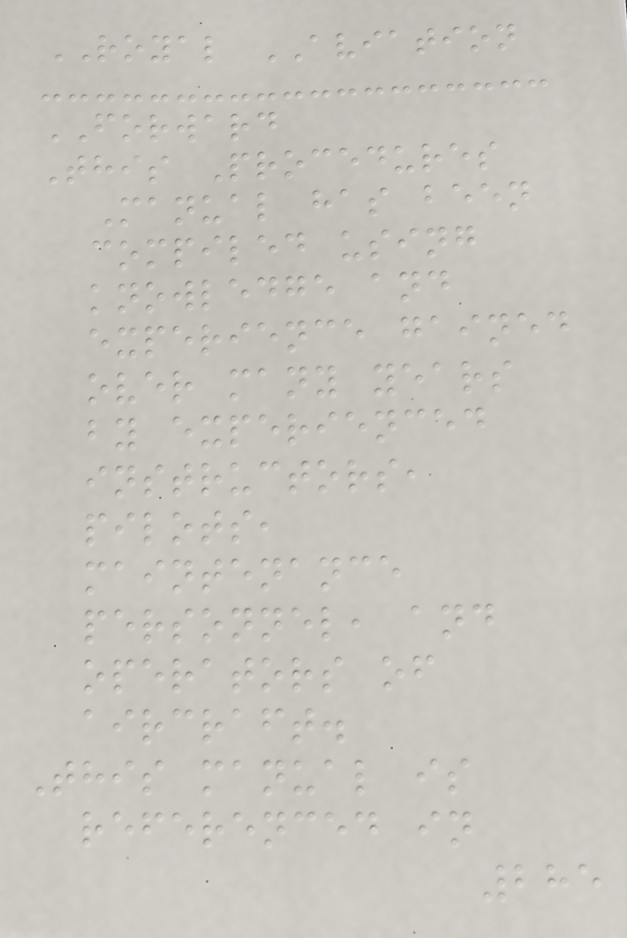ROYAL AVIATION
FORWARD
This Procedures
Manual has been
compiled using
knowledge and
experience gained
over many years
by experienced
instructors,
pilots,
maintenance
personnel, and
operators of
aircraft.
This manual is
referenced in
285
